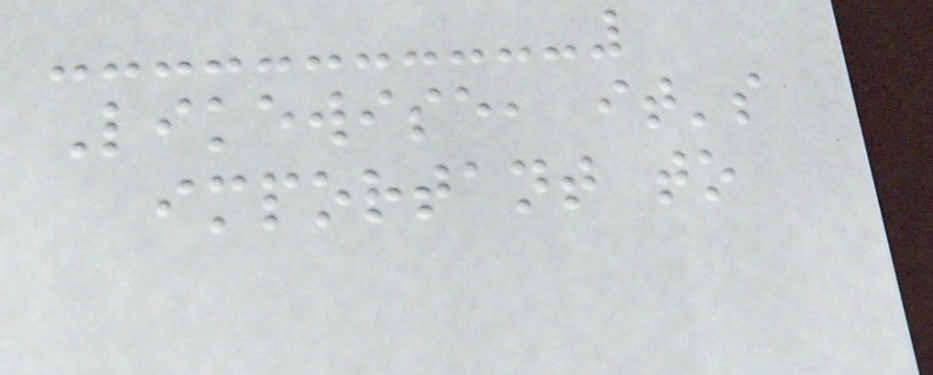Likewise, it's
important to
